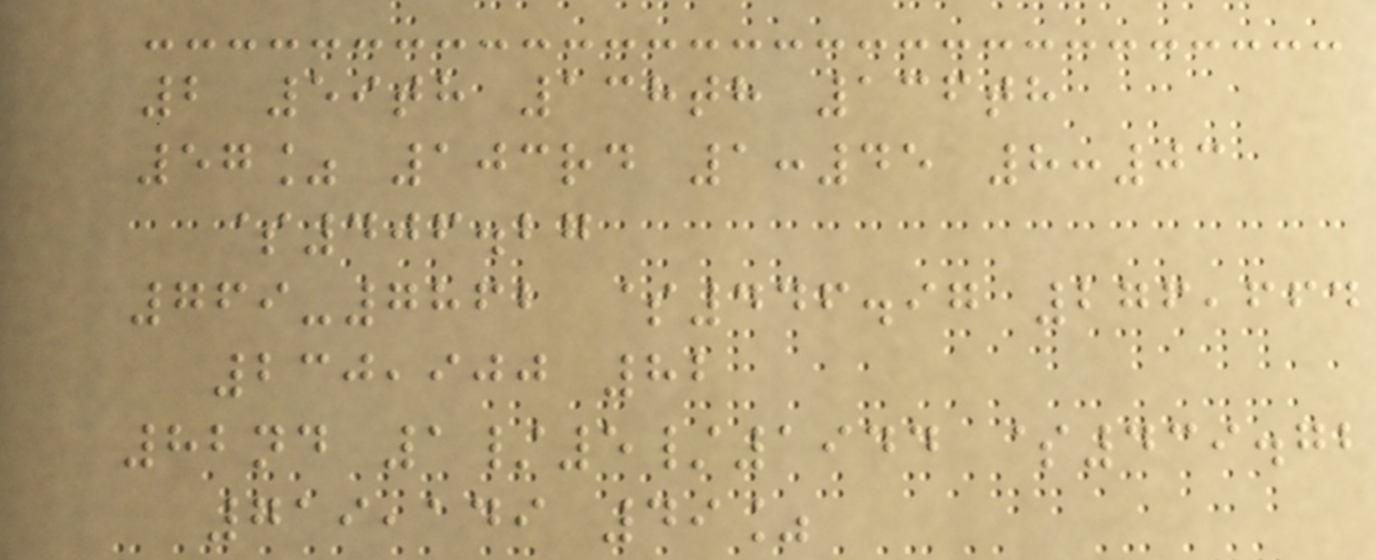2 59th 138th 136th
57% 103rd 1:45 8:03
$406.27
769-7862 $446.97 276,664
230,900 82
82nd 1/5/1944 $439.72
719,149 49%
